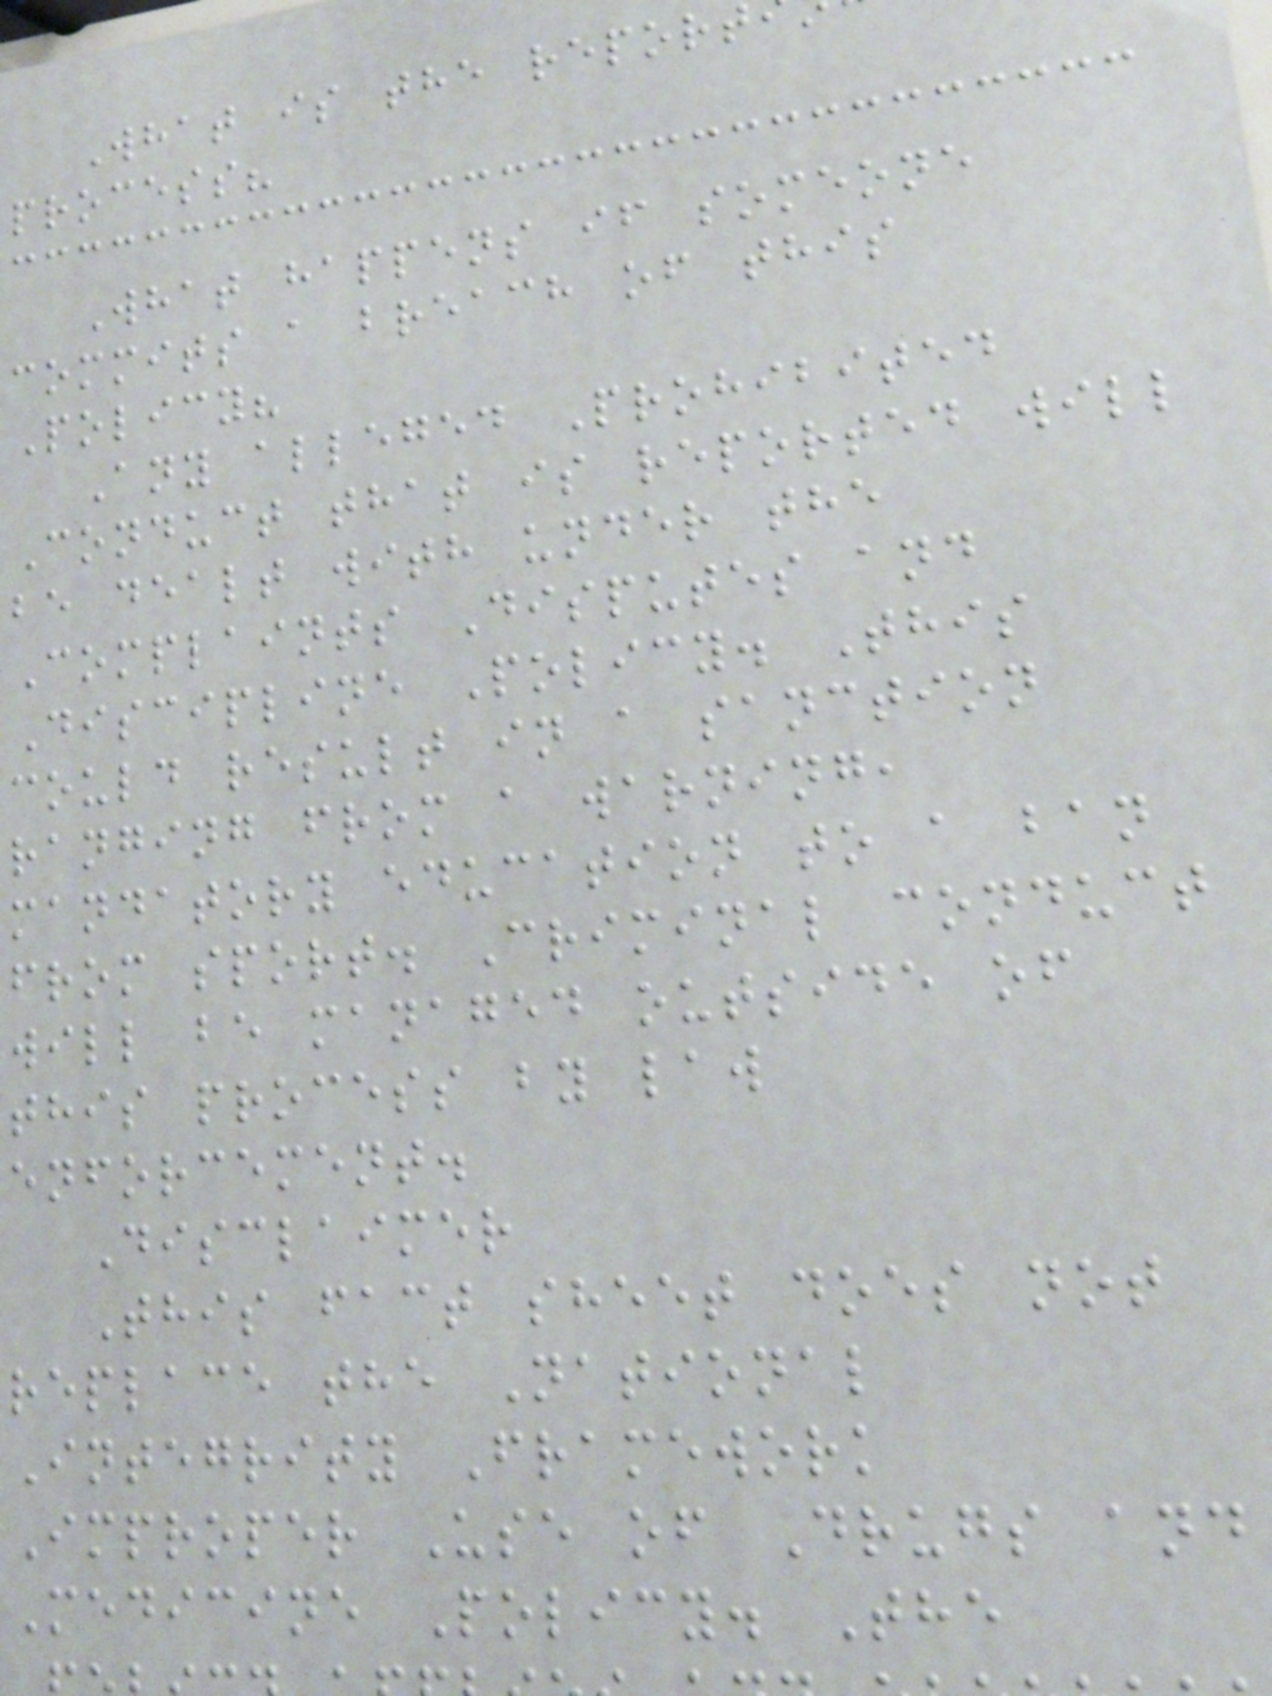What is the report
process?
What happens if someone
commits a breach of this
Policy?
Any alleged Prohibited
Conduct that is reported will
be dealt with under the
Complaints Disputes and
Discipline Policy. This
could result in a sanction
ranging from a warning,
mandatory education to a ban
from sport. Criminal conduct
will be managed outside of
this process by law
enforcement.
Disclaimer
This fact sheet does not
replace the National
Integrity Framework
Improper Use of Drugs and
Medicine Policy. The
